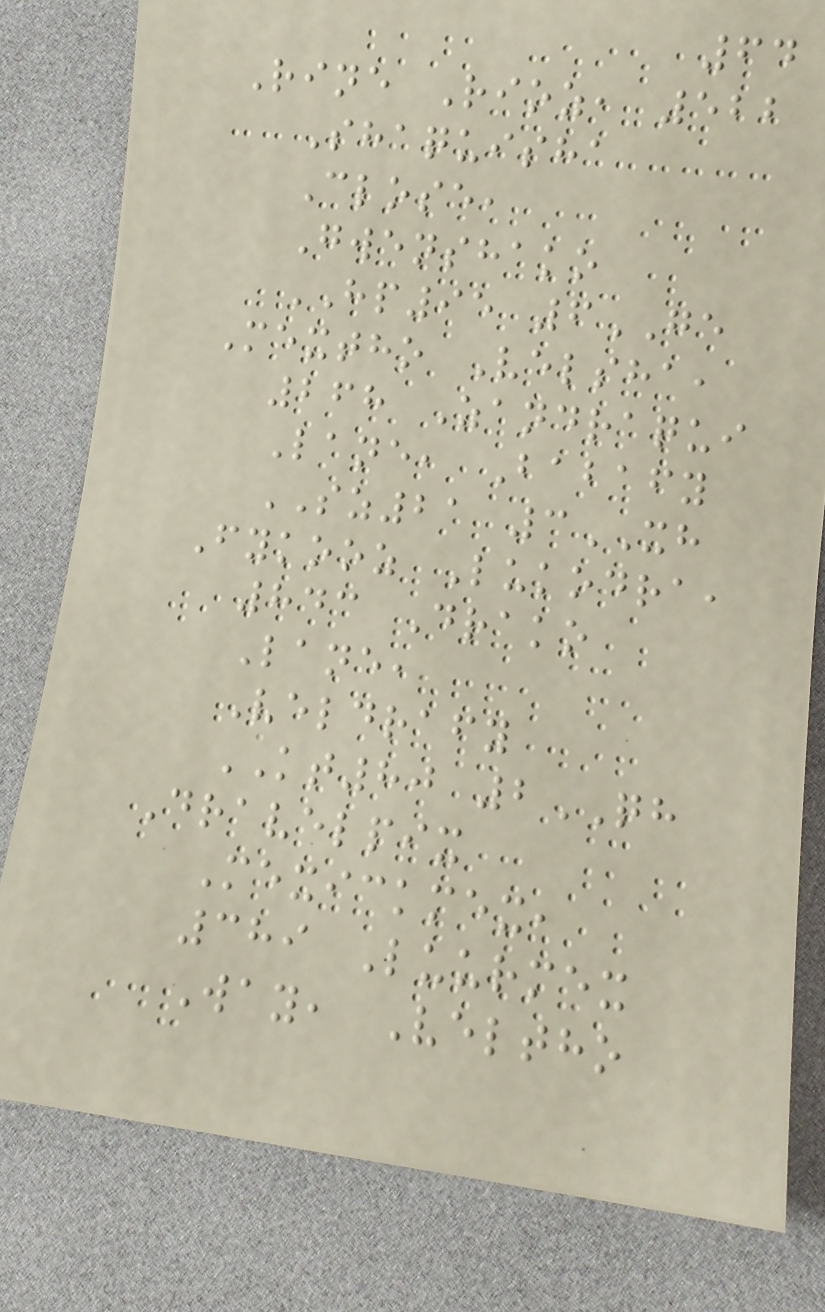64
Rine Rioz, 522
Shaquisha
Close,
Gwenshako
HP95 6GE
Mextho Velsha,
268 Zandraqui
Lane, Babafy
SZ21 3XH
Fykooz Lukodra,
843 Drako
Lane,
Veldrafy
KT80 2QH
Dravelpix
Mexickmex,
389 Luurmex
Way, Veltho
